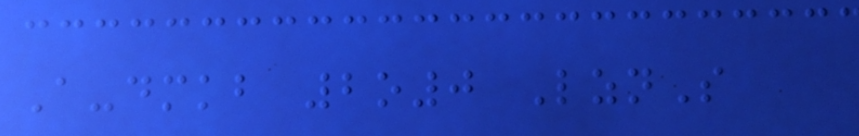A-dmkb 2o0 LznS
